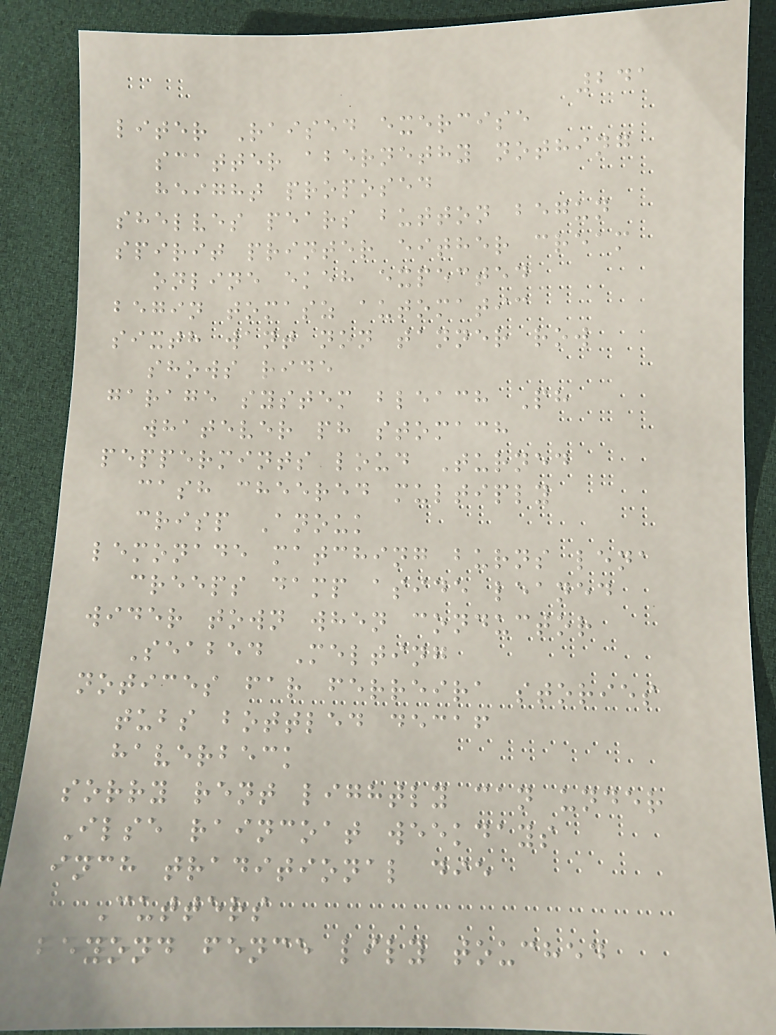241
liter Raised exercise
scatter abernethy nothing
height proposed
shelves pears button begun
spirit printer either cream
online ekeh expected
begin tomasz automatic
sixth want non tanner row
shows ride
garage system bleach Ph
whatever ph stomach
peppermints loud Turned
cash cheered multiply
crisp Anouk
lemonade matching burns lena
creeps damp aside leaned
wider town when conductor
Seabed Melting
notices far ferreira stories
tubs bottled decaf
haverbeck
sorry rent lightly can under
Ilse raincoat weekdays
inch traditional die
Cutters
beyond fence lily touched
